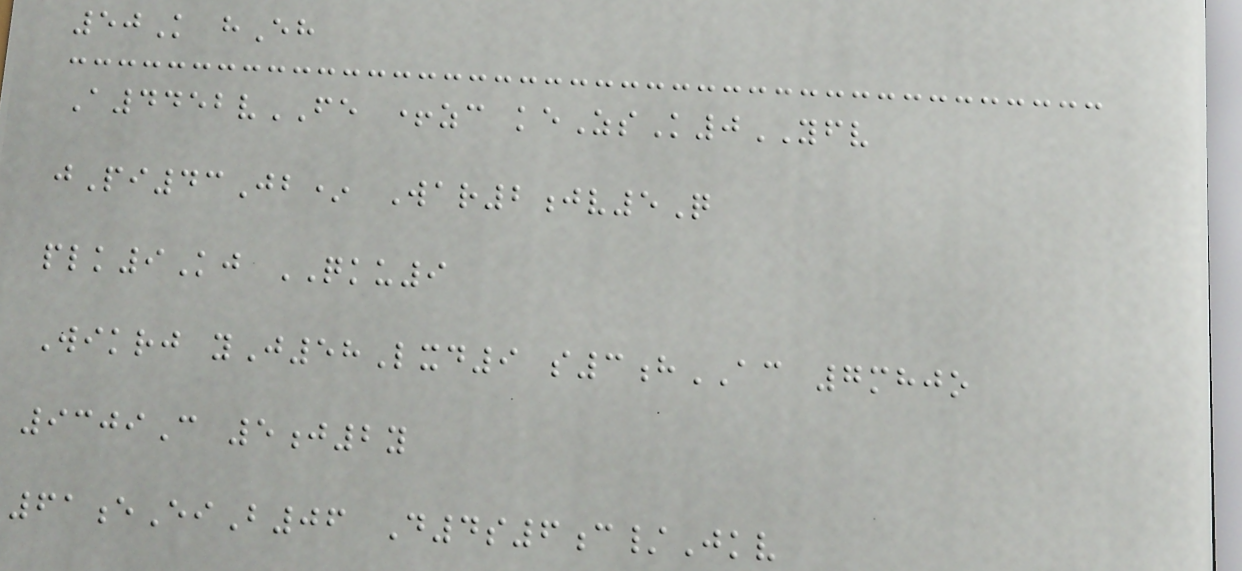50K hEh
A4452vFE +zc keZsK0YFV
jPi43Jb* War2jv5Q
plk9Kj QKU9
Wikrj yJ58Lxd9 s3hAC 7mhjo
9309C 5j2y
61eEiB06 D4s6c/Jkv
